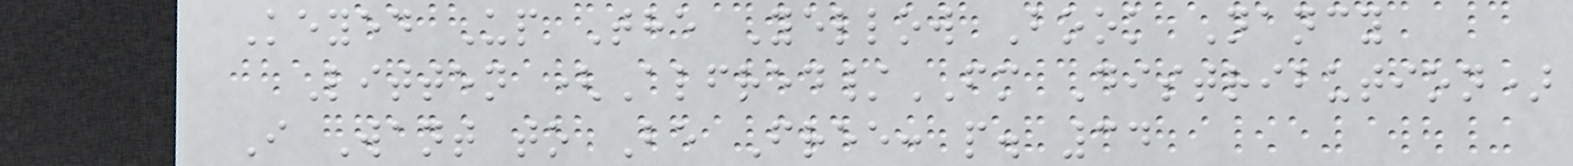Keyed Up The Yellow Book Nancy
Litten (Alfred/FM Distribution)
I Want to Be Free: p. 34
